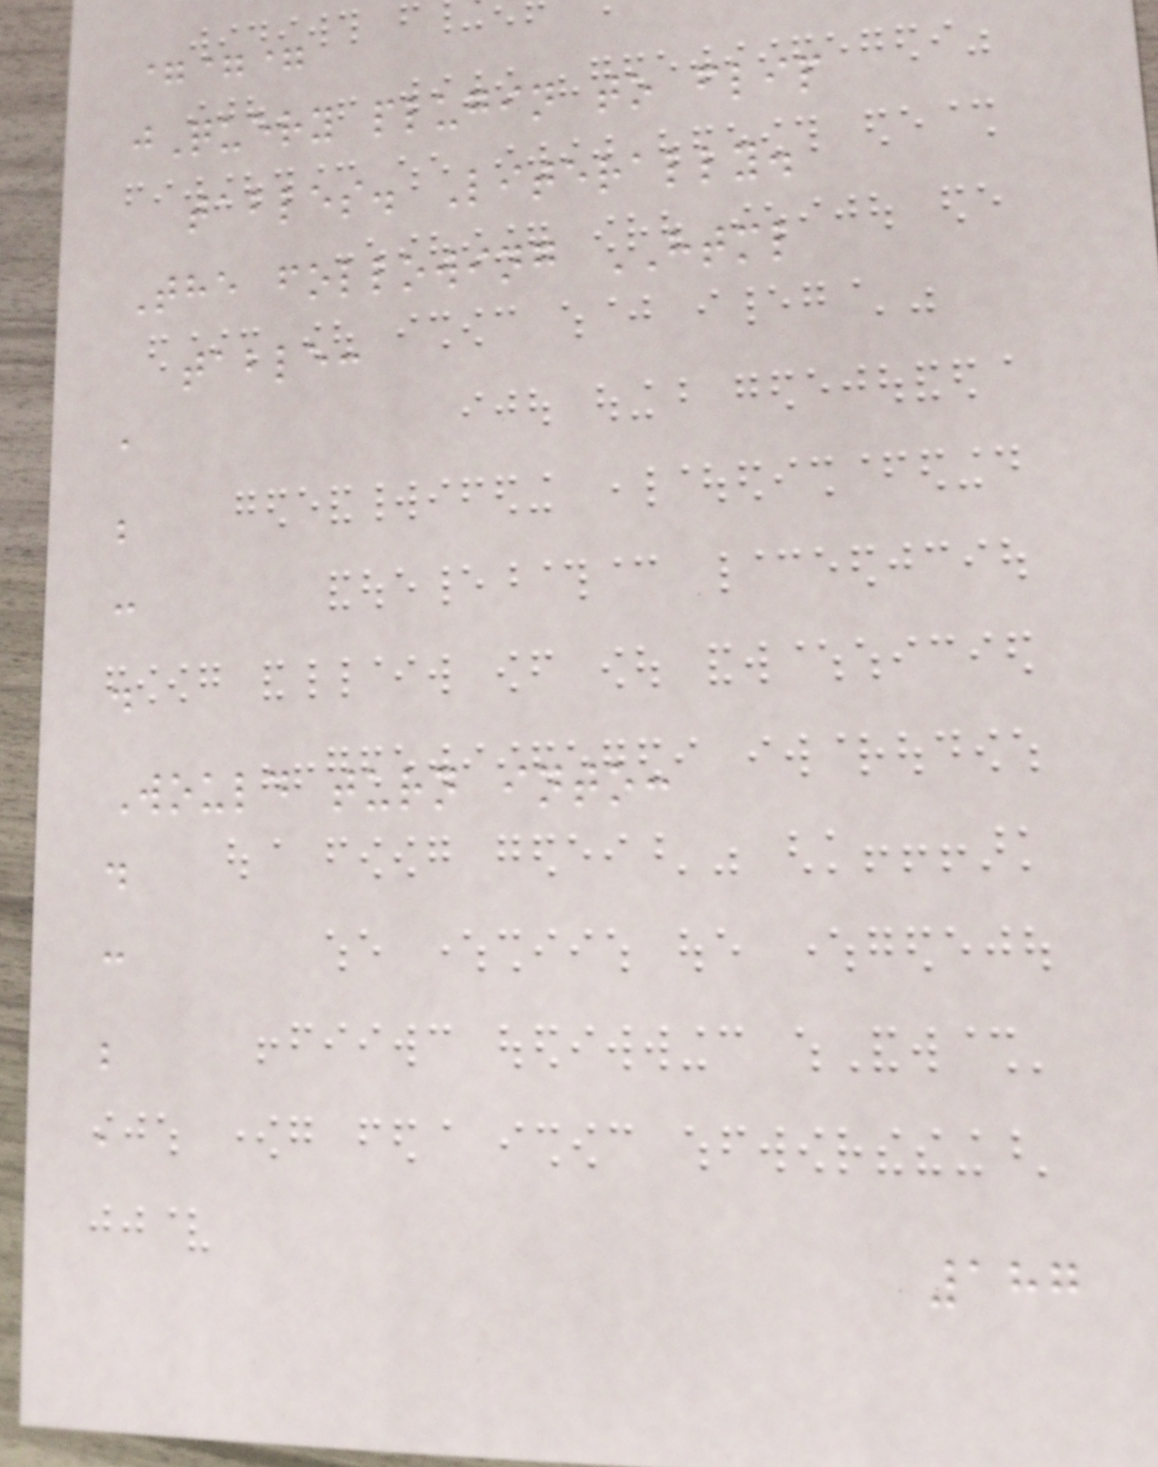===
jQuery plugin to flip
tables. Literally.
The following HTML
table:
a
b
c
d
Would turn into:
d
c
b
a
187
